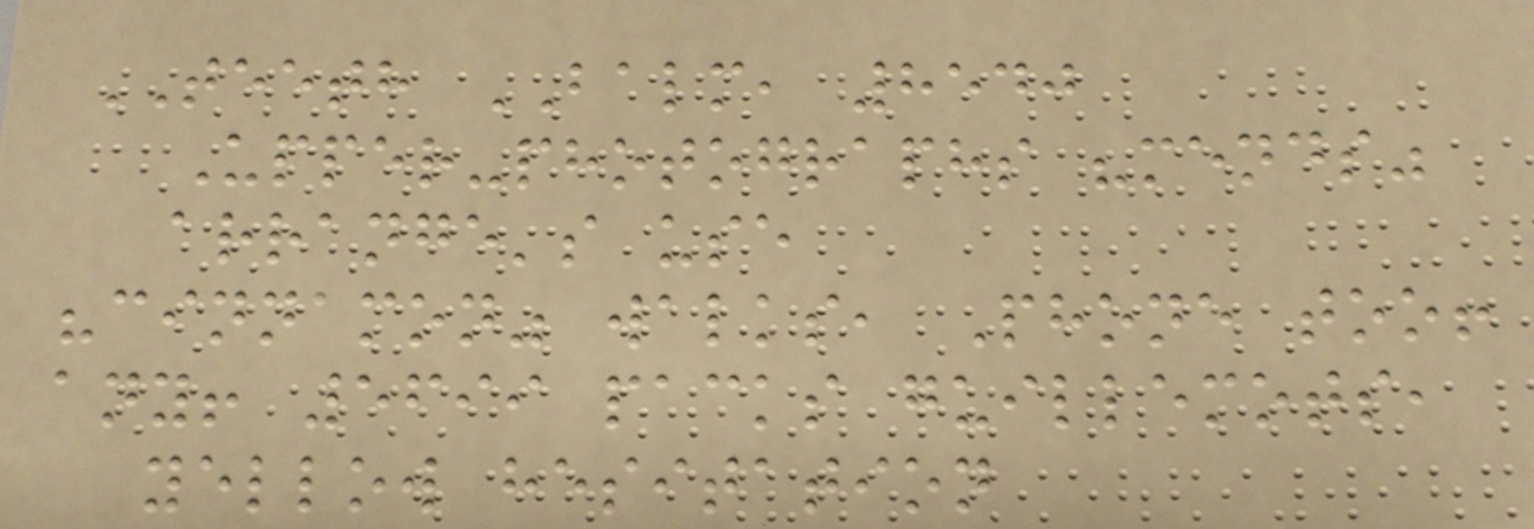TEETH BALM, 8540
Upper-photographs "mends"
arrange's use
"cinnamon" walks, Phone too!
any! 5699 packs guillemots,
yellow hesitation
